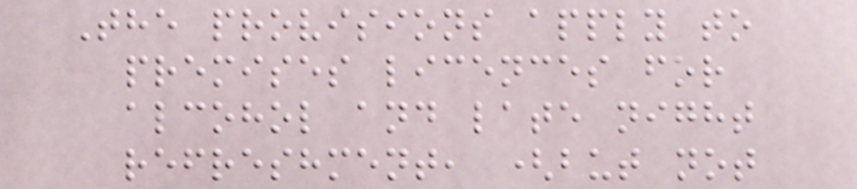The provisions apply to
premises licences for
alcohol and late night
refreshment, (but not
